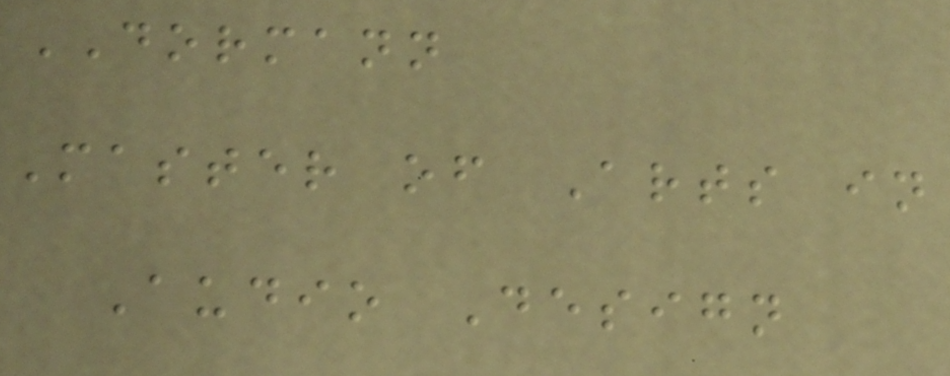DORMANN
Master of Arts in
Audio Design
